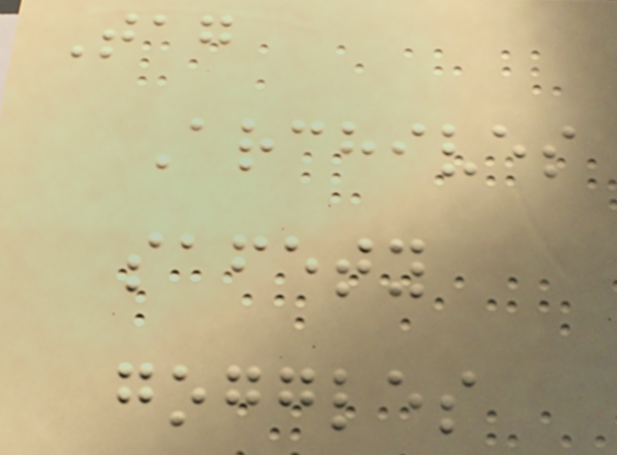Tag
Archives
safety
goggles
